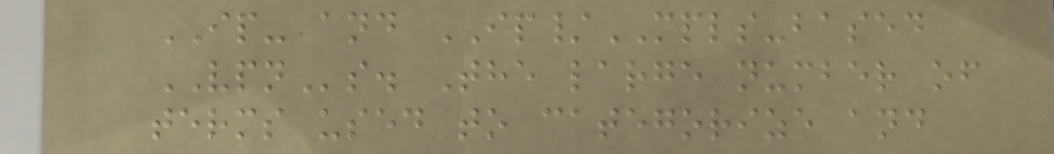IP- and IP/MPLS-based
VPNs. The large number of
terms used to categorize and
